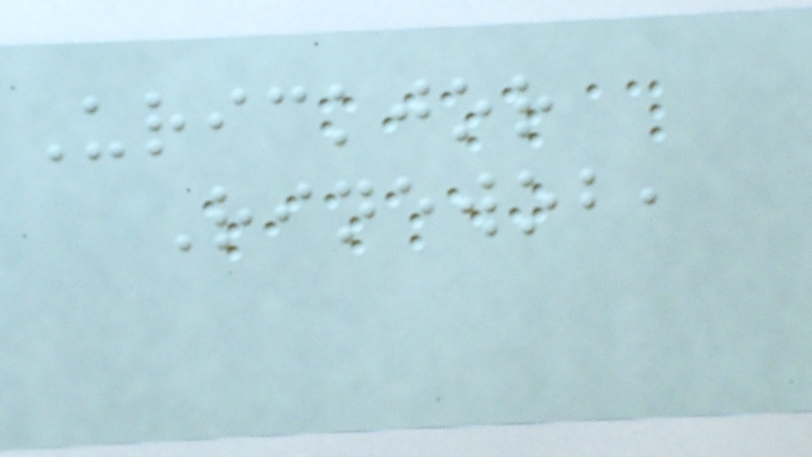Urickjor
Rinewob,
